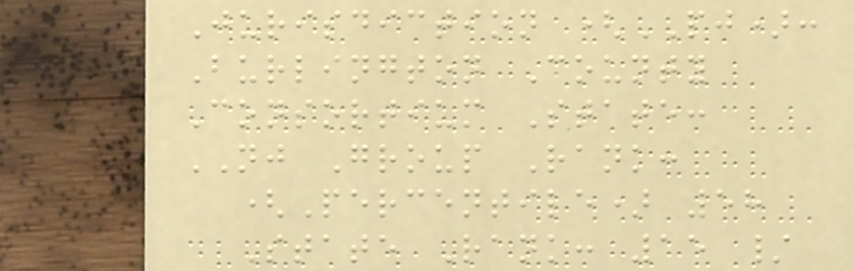Jurisdiction (PJ):
Burlington County
Consortium State:
NJ Group Rank:
(Percentile) 58
State Rank: 15 /
